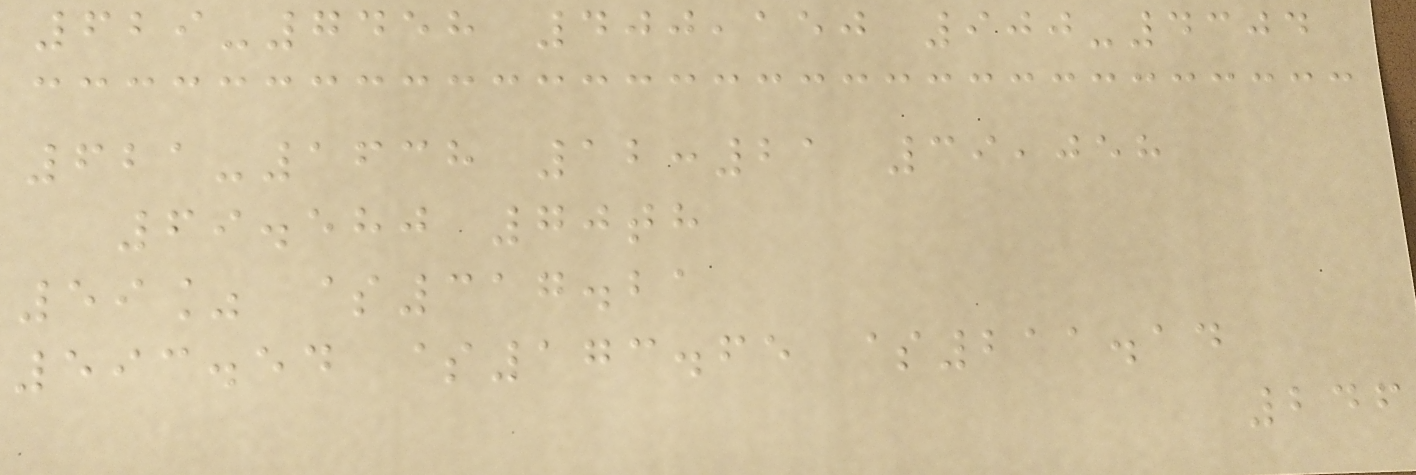629-7458 400,150 900-4304
621-1638 12:21 39,058
69.580 70th
59% $317.21
593.54 $173.65 $211.14
246
